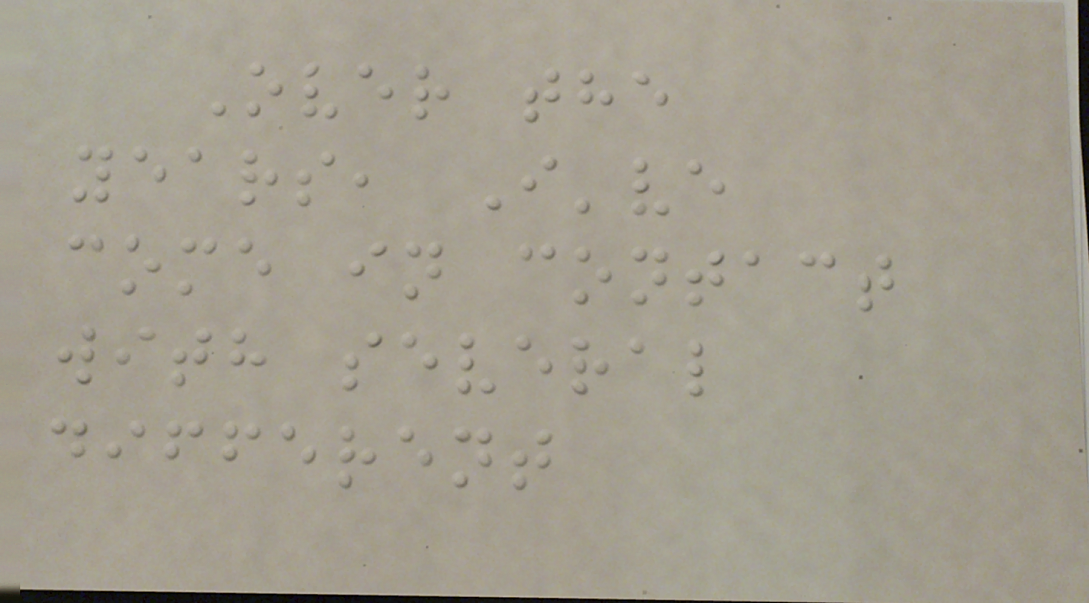Over the
years, I've
come in contact
with several
different
